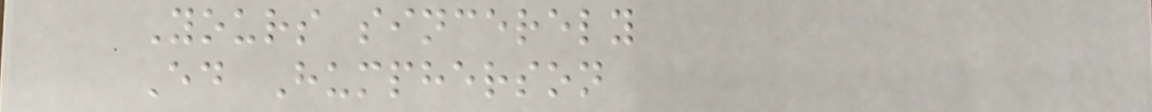Yours sincerely
Ed Humpherson
